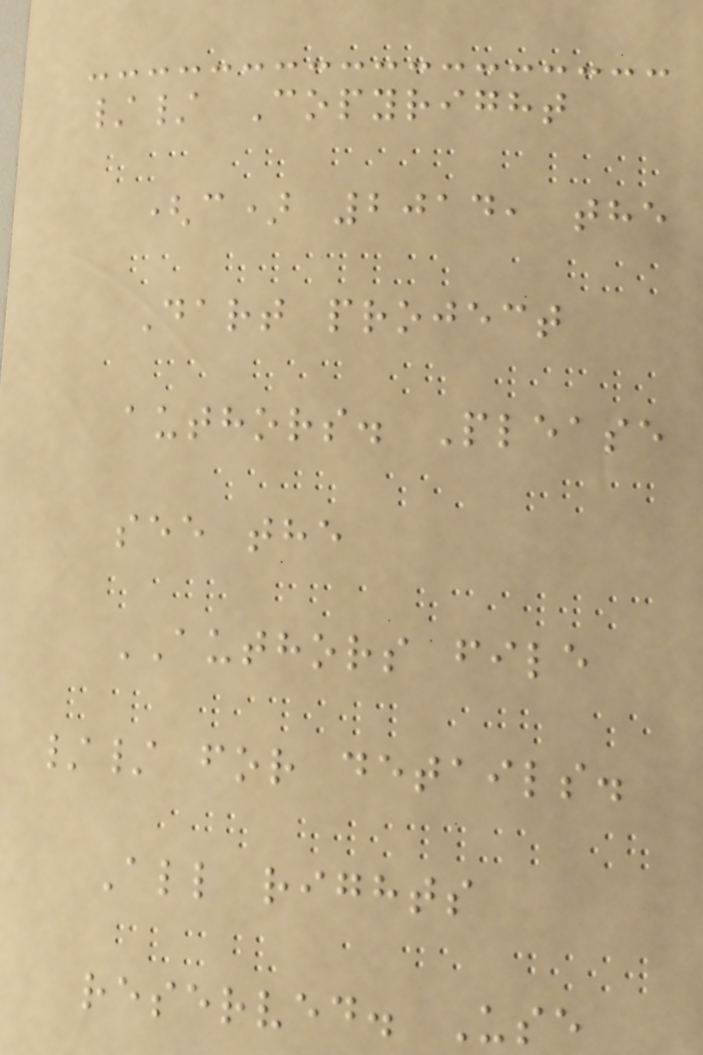// Copyright
(c) 2014, the
Dart project
authors. Please
see the
AUTHORS file
// for details.
All rights
reserved. Use
